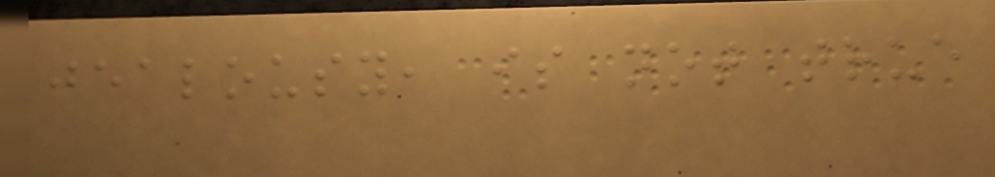jealousy, is not true
